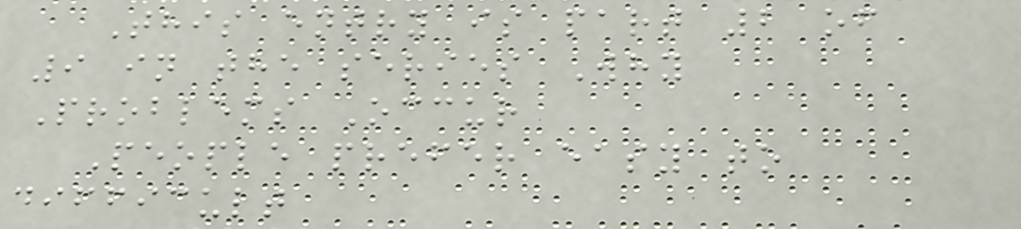This entry is part 2 of
9 in the series Why
Problems Occur
People prefer easy to
difficult
